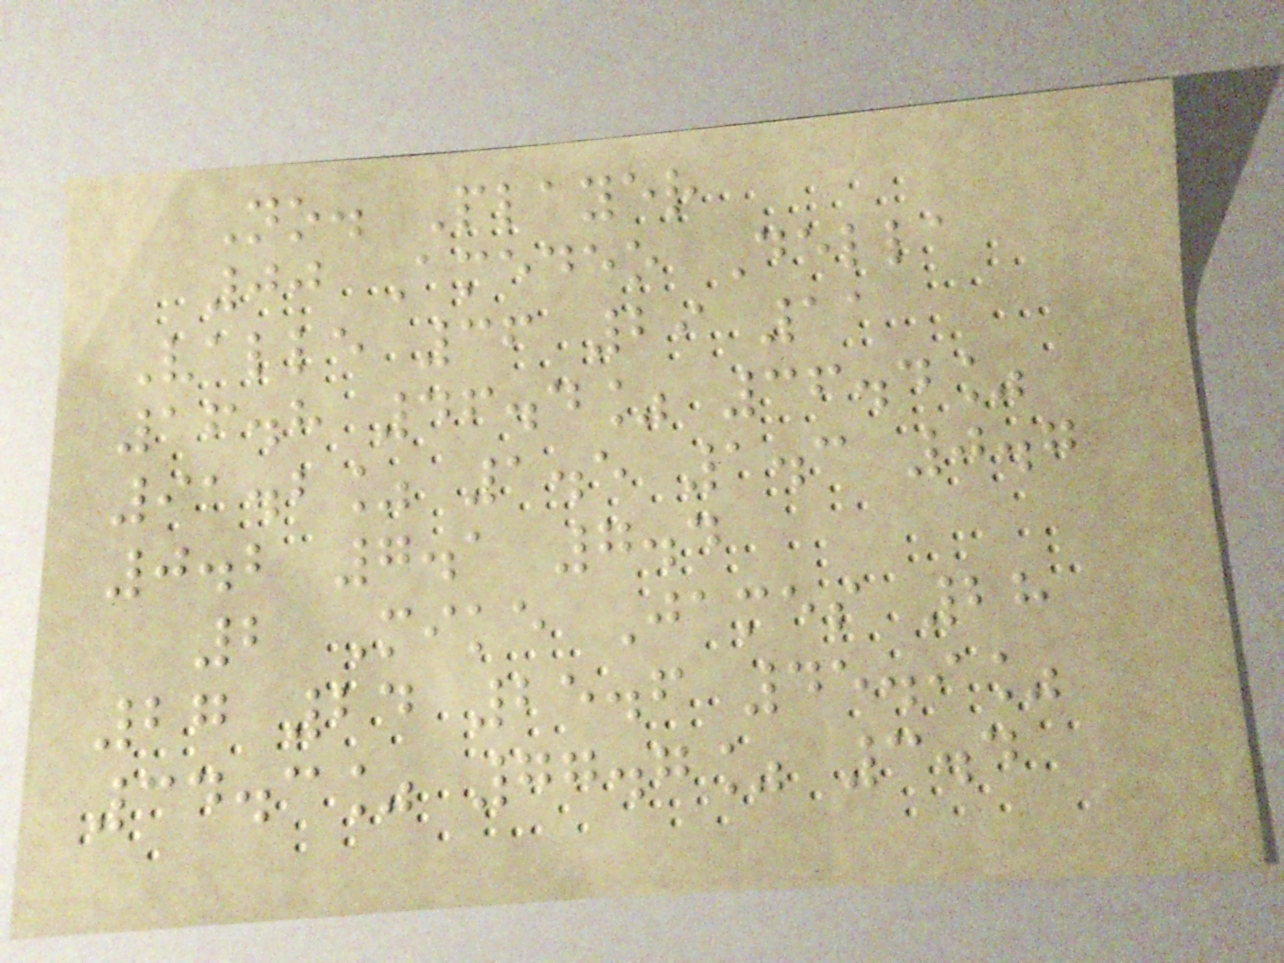No. Player
00 Amedeo Della
Valle 36 29 11
16.8 46.4% 36.4%
91.2% 1.5 1.3 0.7
0.2 7.1 7.4
2 Mike James 28
27 24 25.6 45.9%
34.3% 77.7% 3.4
